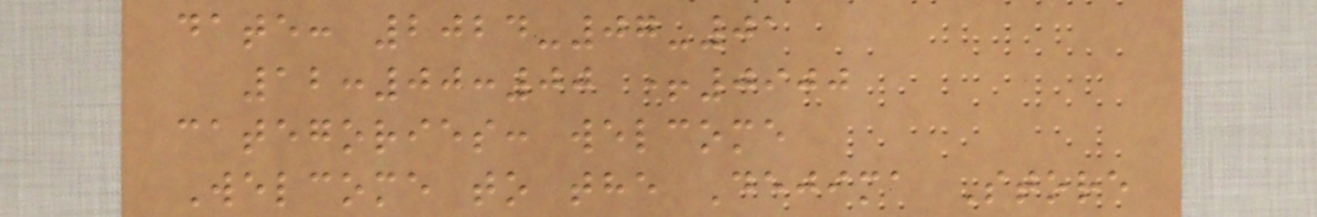date: 2024-07-01
12:00:00 +0900
categories: welcome
Welcome to the Dejima Store
